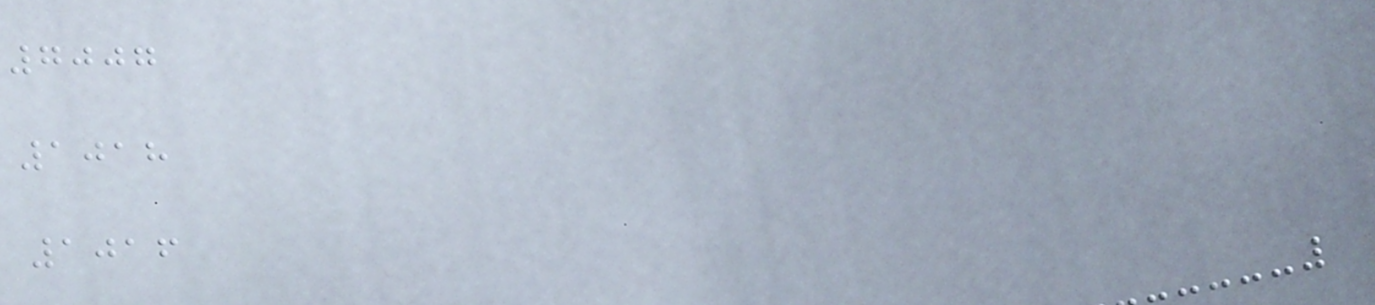7007
1018
1016
